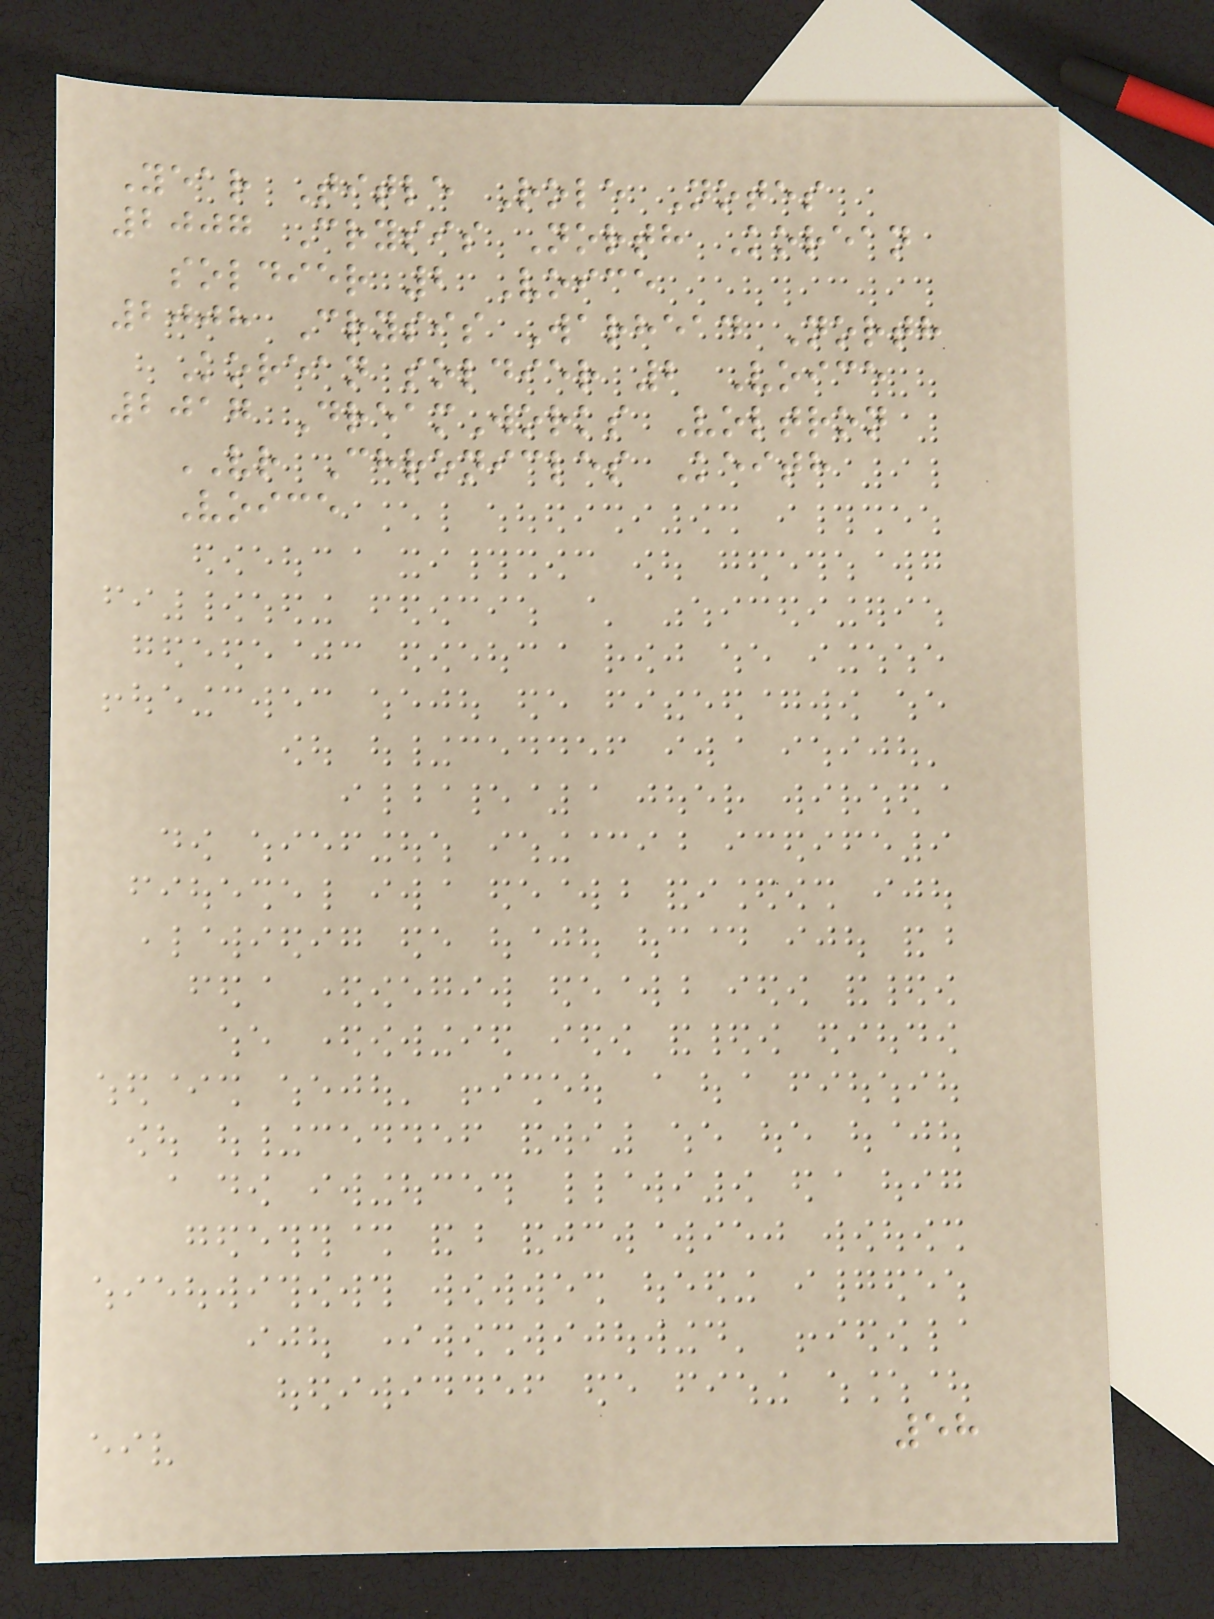Year Title Role Notes
2007 Crysis North Korean
soldier 2 Voice
2008 Crysis Warhead North
Korean soldier 2 Voice
2017 DreamWorks Voltron
VR Chronicles Keith
Voice
58
